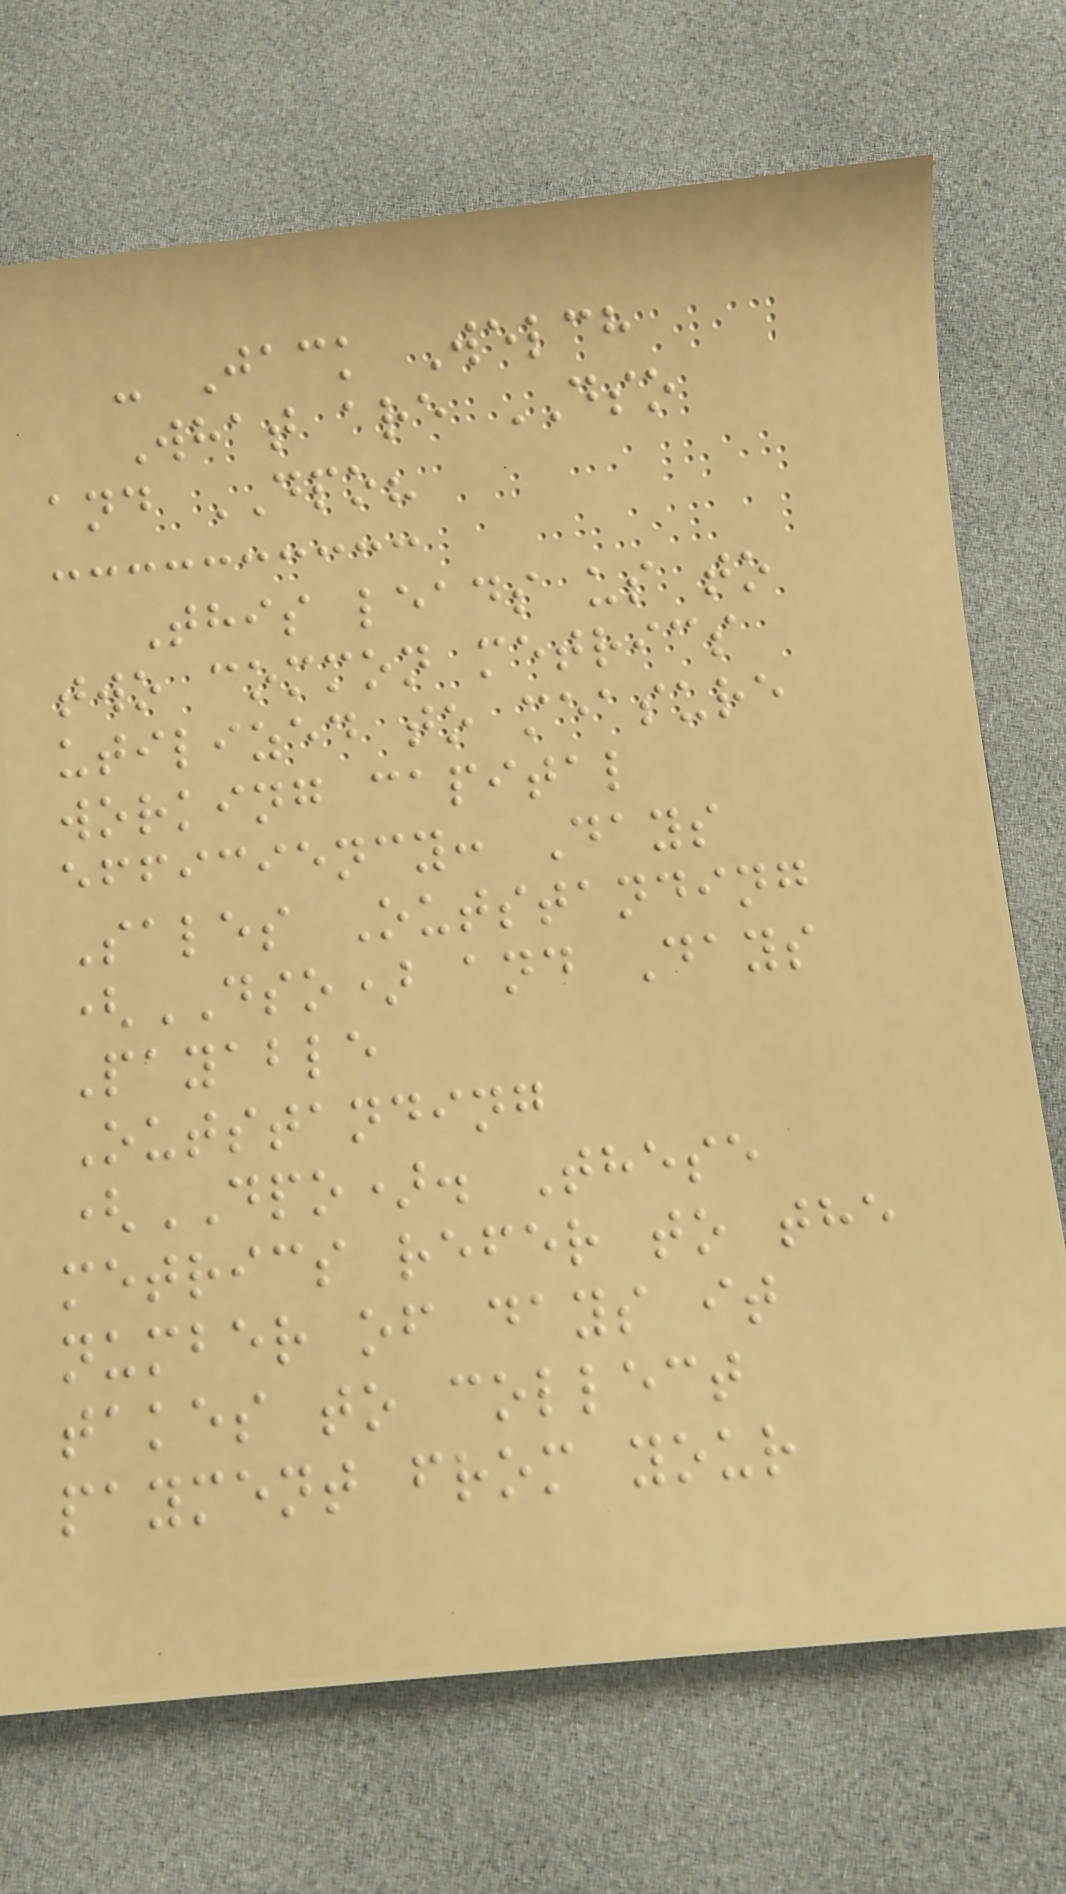- Jack Welch
What are DSO
and DPO?
This leads us to
two common metrics
utilized to measure
working capital
efficiency: Days
Sales Outstanding
(DSO) and Days
Payable
Outstanding
(DPO). These
metrics refer to the
number of days it
takes to collect
payment from your
